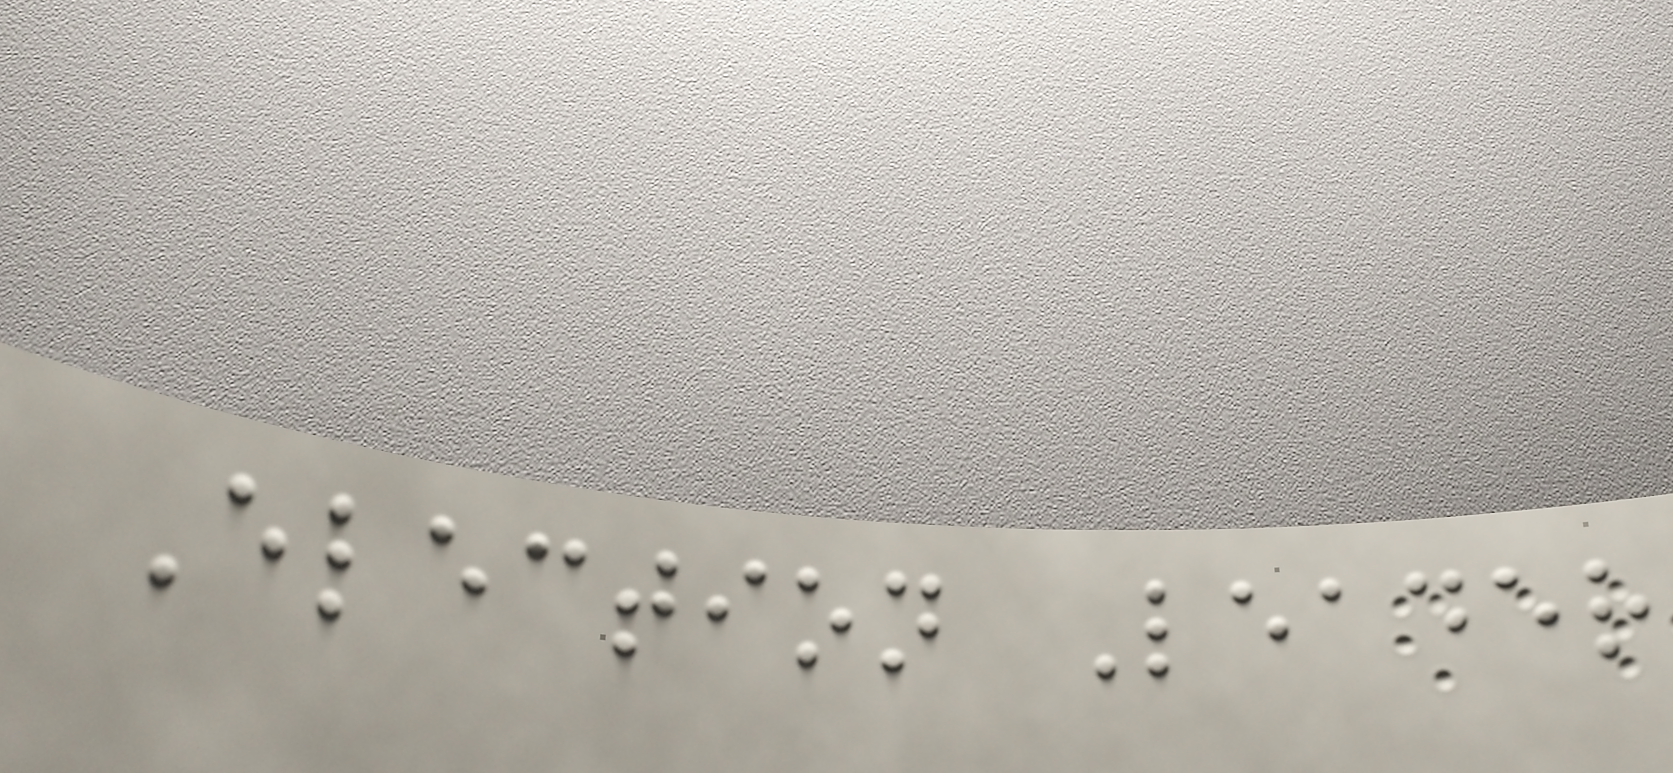Election Leader
